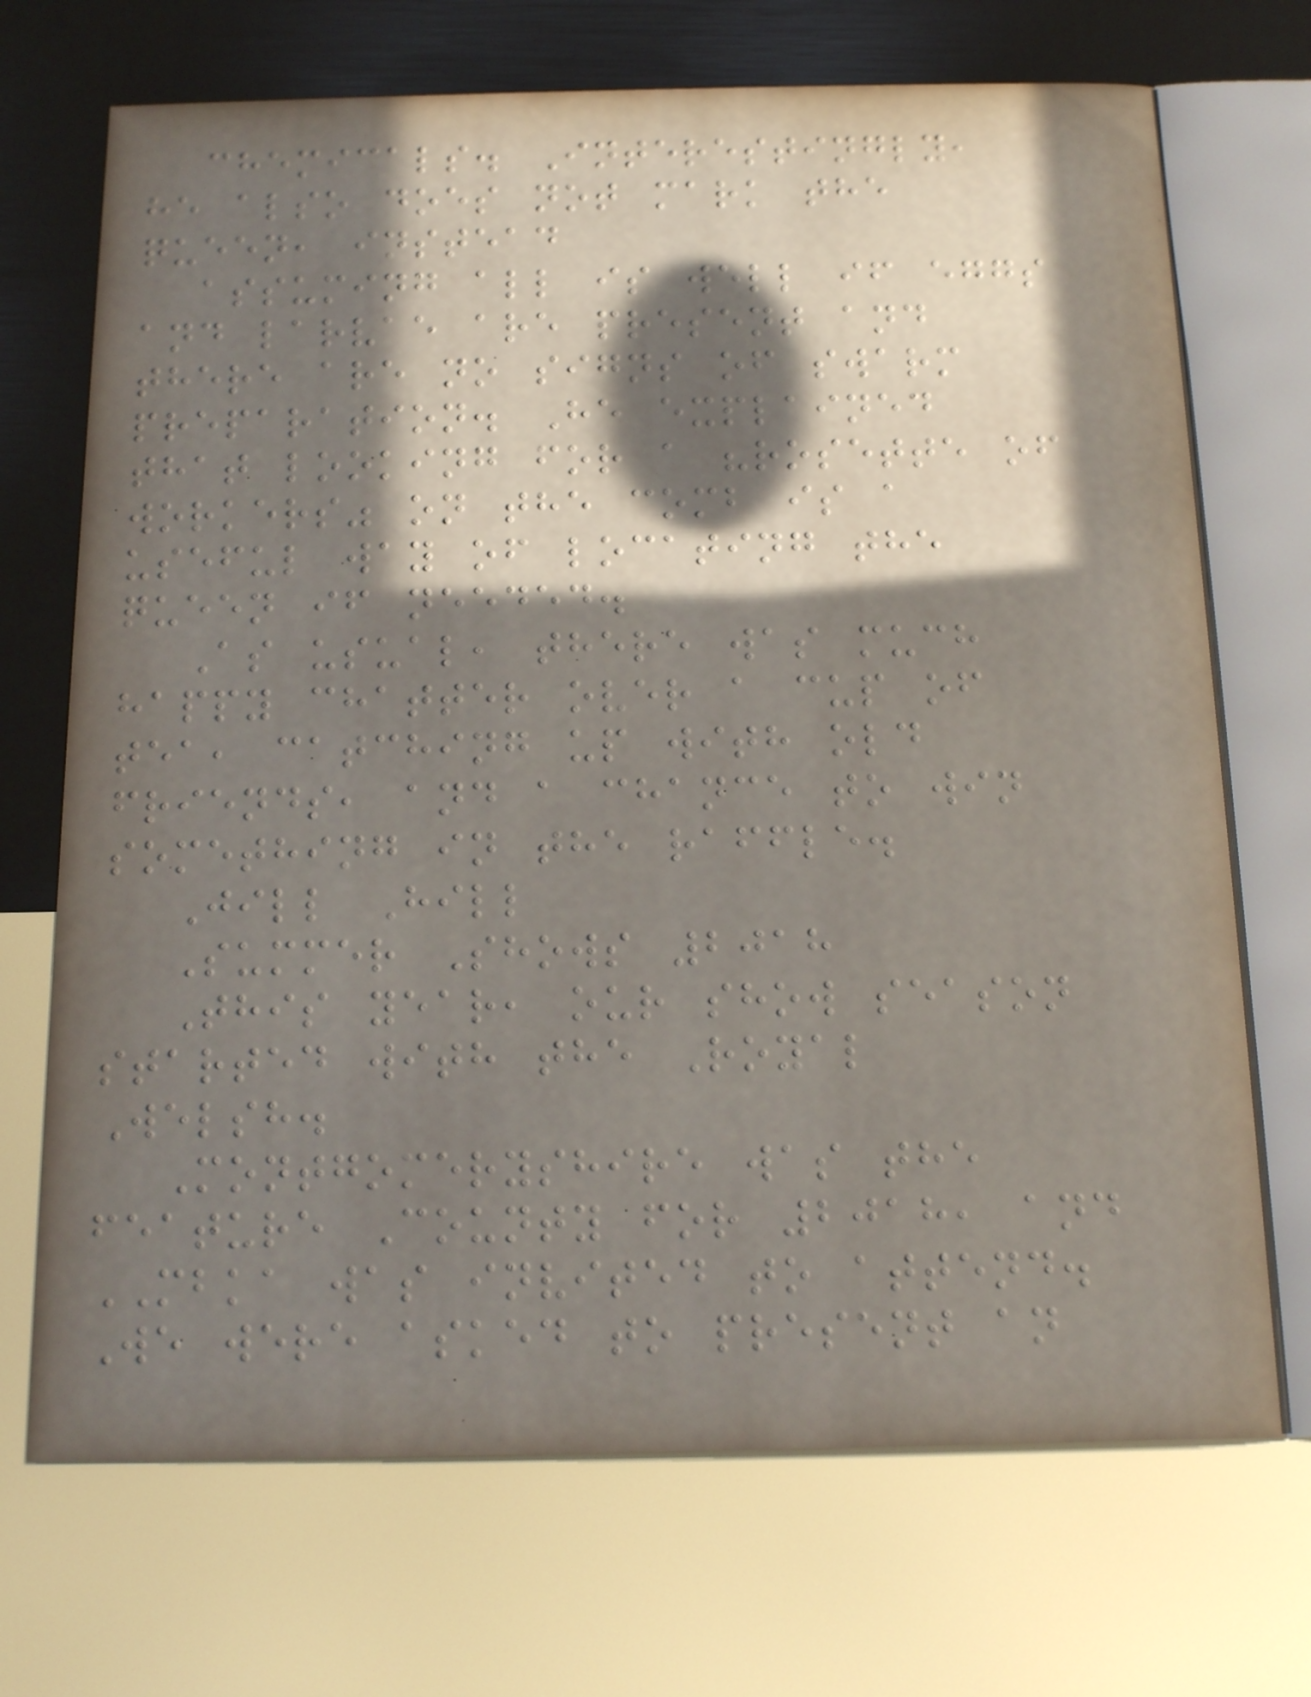chemicals. Interestingly,
he also does not mark the
queen, instead
assuming all is well if eggs
and larvae are present and
there are no signs of swarm
preparation. He explained
that looking for a "rosette of
workers" on the comb is a
useful way of locating the
queen if needed.
As usual, there was much
happy chatter over a cup of
tea, catching up with old
friends, and a chance to win
something in the raffle.
Jill Hill
Summer Shows 2018
This year, our show season
started with the Royal
Welsh.
Montgomeryshire was the
feature County for 2018, and
MBKA was invited to attend.
We were asked to present an
